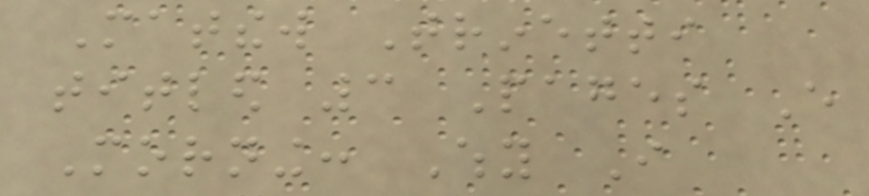Matthew Trinetti
titled 3 Pages Every
Morning: Why I
